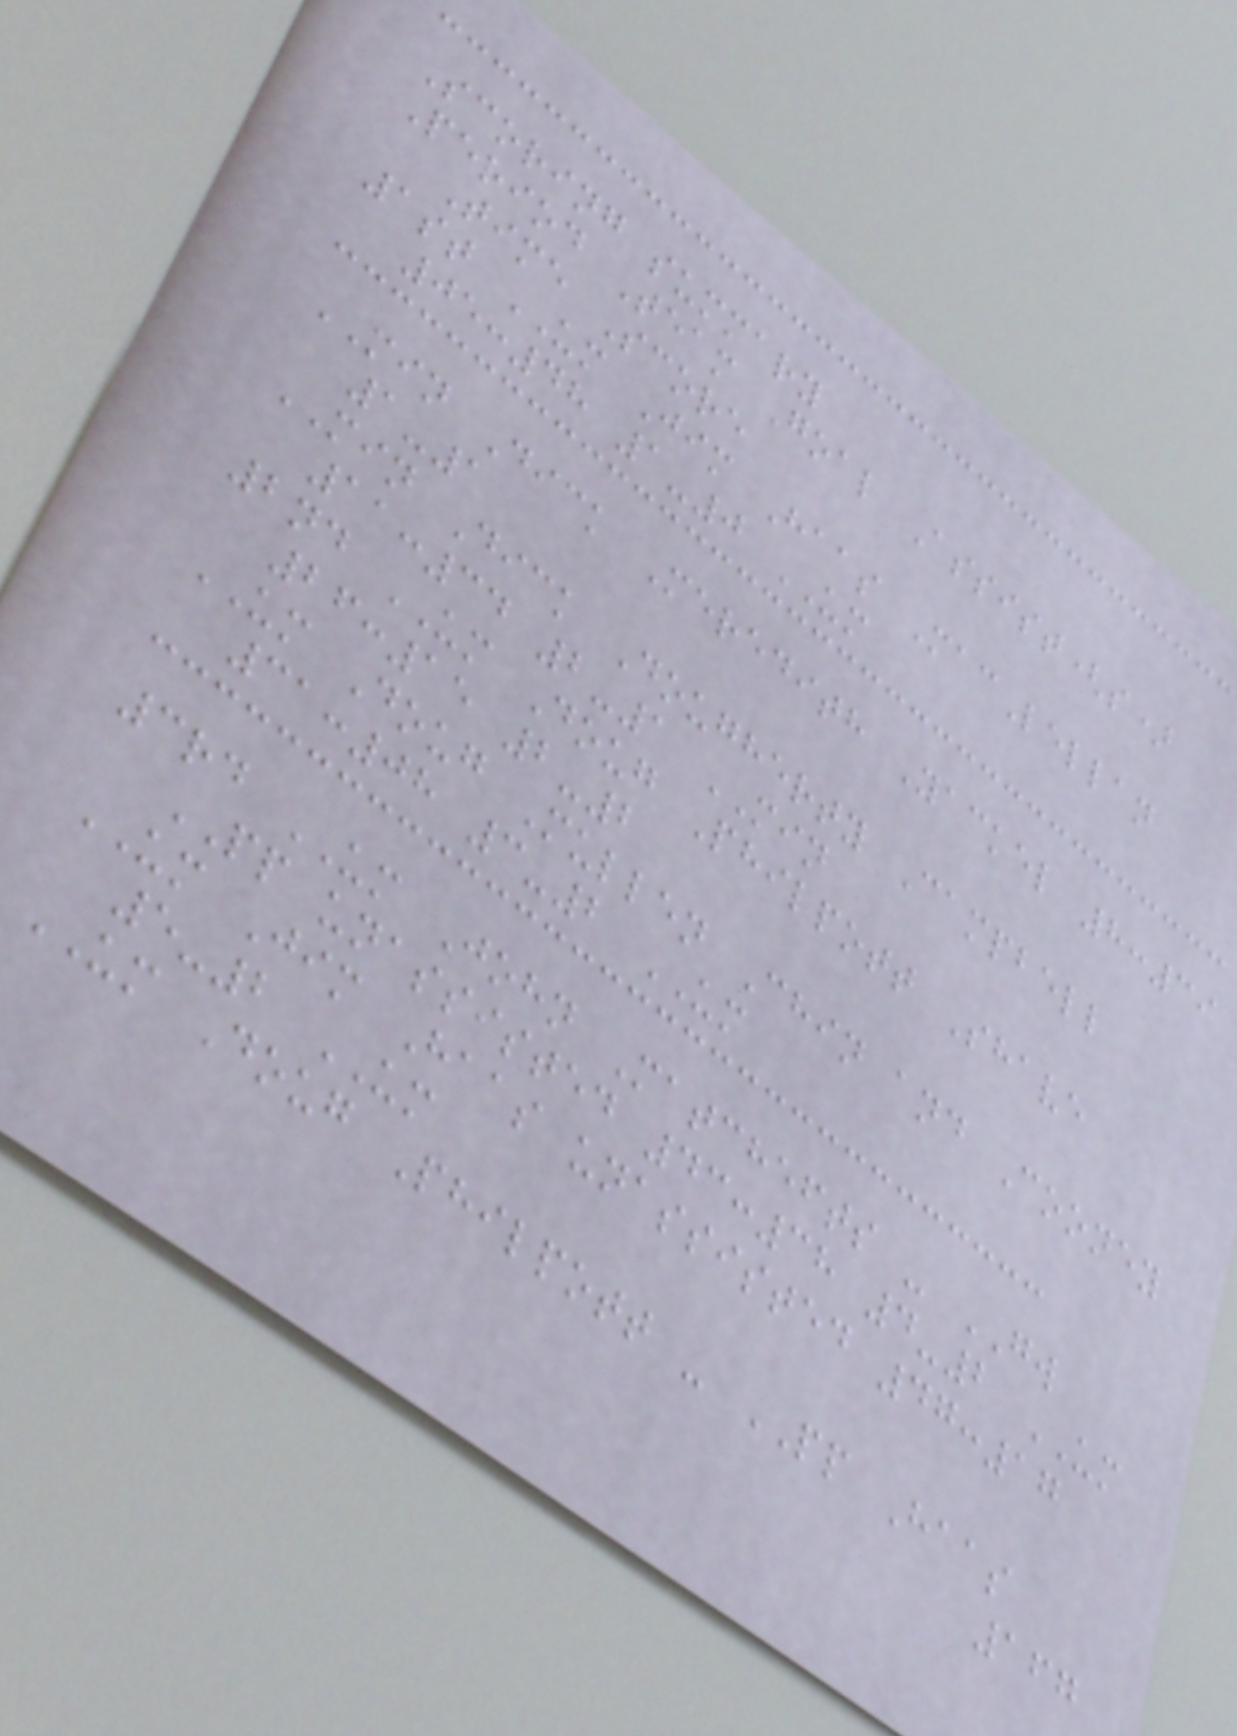Scoring summary
Period Team Goal Assist(s)
Time Score
1st UM Jim Haas MacLellan
05:48 1-0 UM
MIN Dick Meredith Yackel 8:39
1-1
MIN Dick Dougherty Campbell
11:34 2-1 MIN
2nd UM Doug Philpott Shave
26:15 2-2
UM Doug Mullen Chin and Cooney
31:08 3-2 UM
3rd UM John Matchefts - GW
PP unassisted 43:38 4-2 UM
UM Jim Haas unassisted 47:17
5-2 UM
UM Doug Philpott - PP Haas
167
